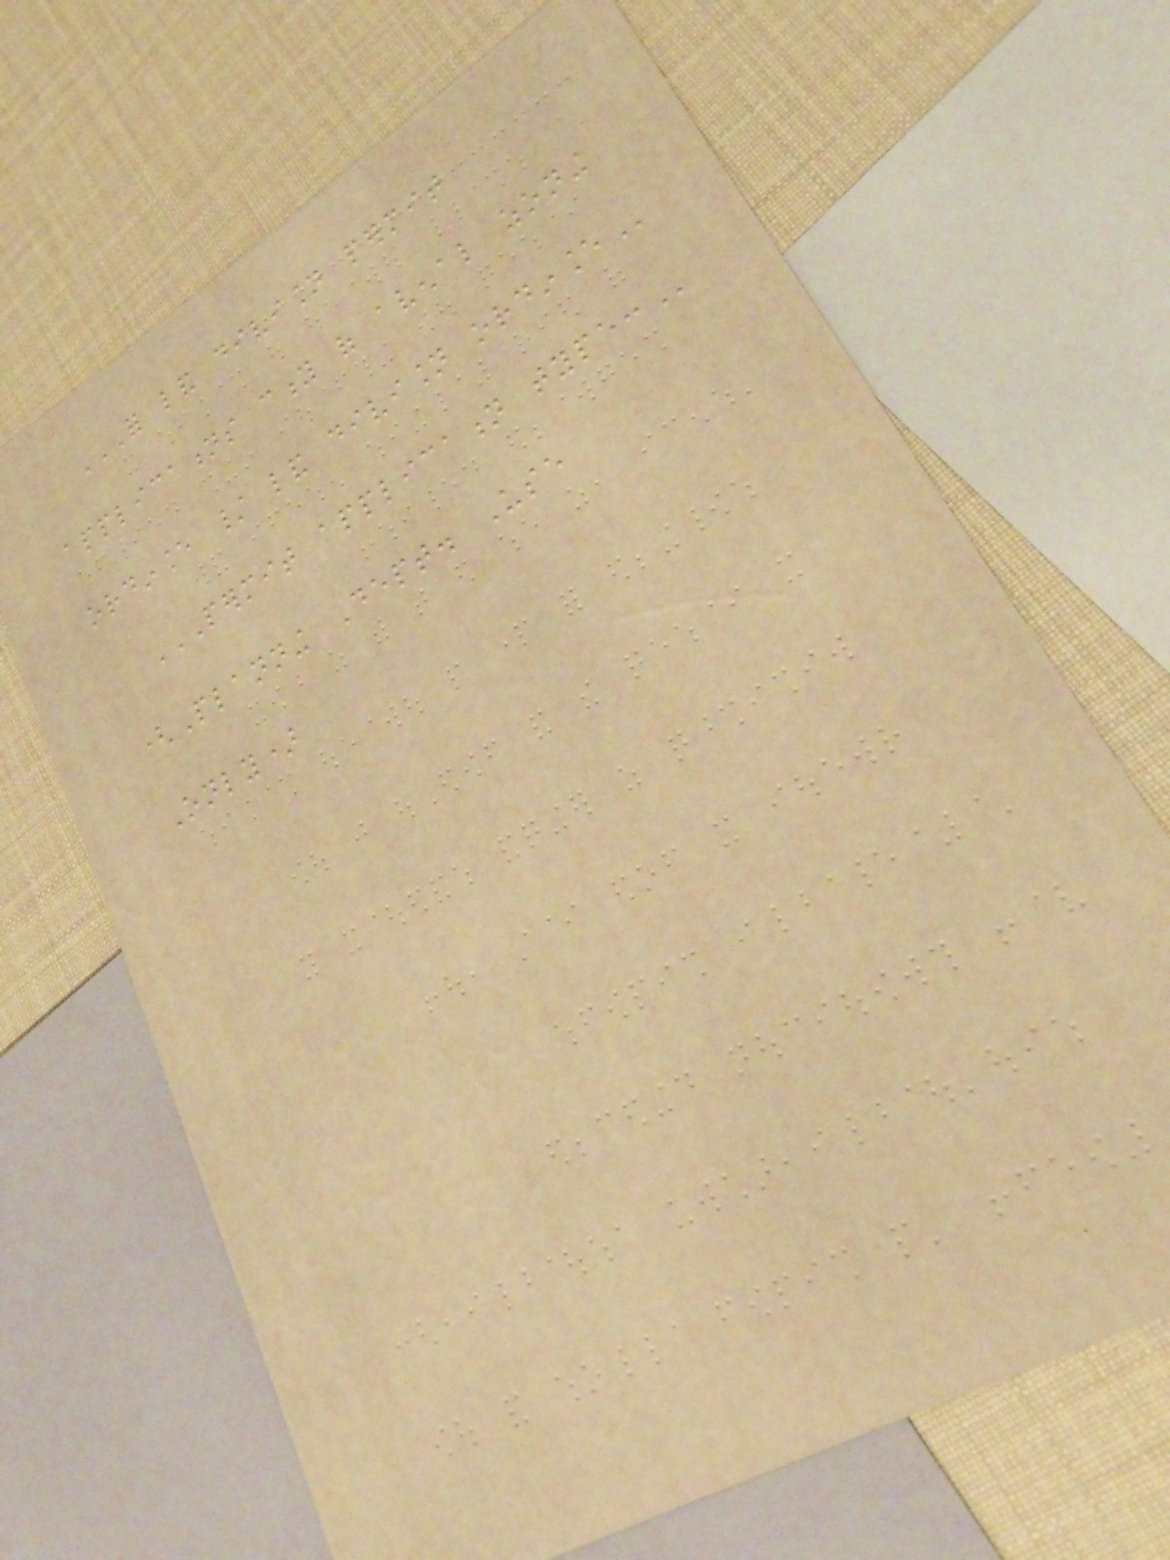FOR LAND DIVISION PERMIT
APPLICATIONS CITY OF AVENAL ZONING
ORDINANCE / LAND DIVISION ORDINANCE
PERMIT APPLICATION TYPE:
(Planning Dept. Use
Only)
